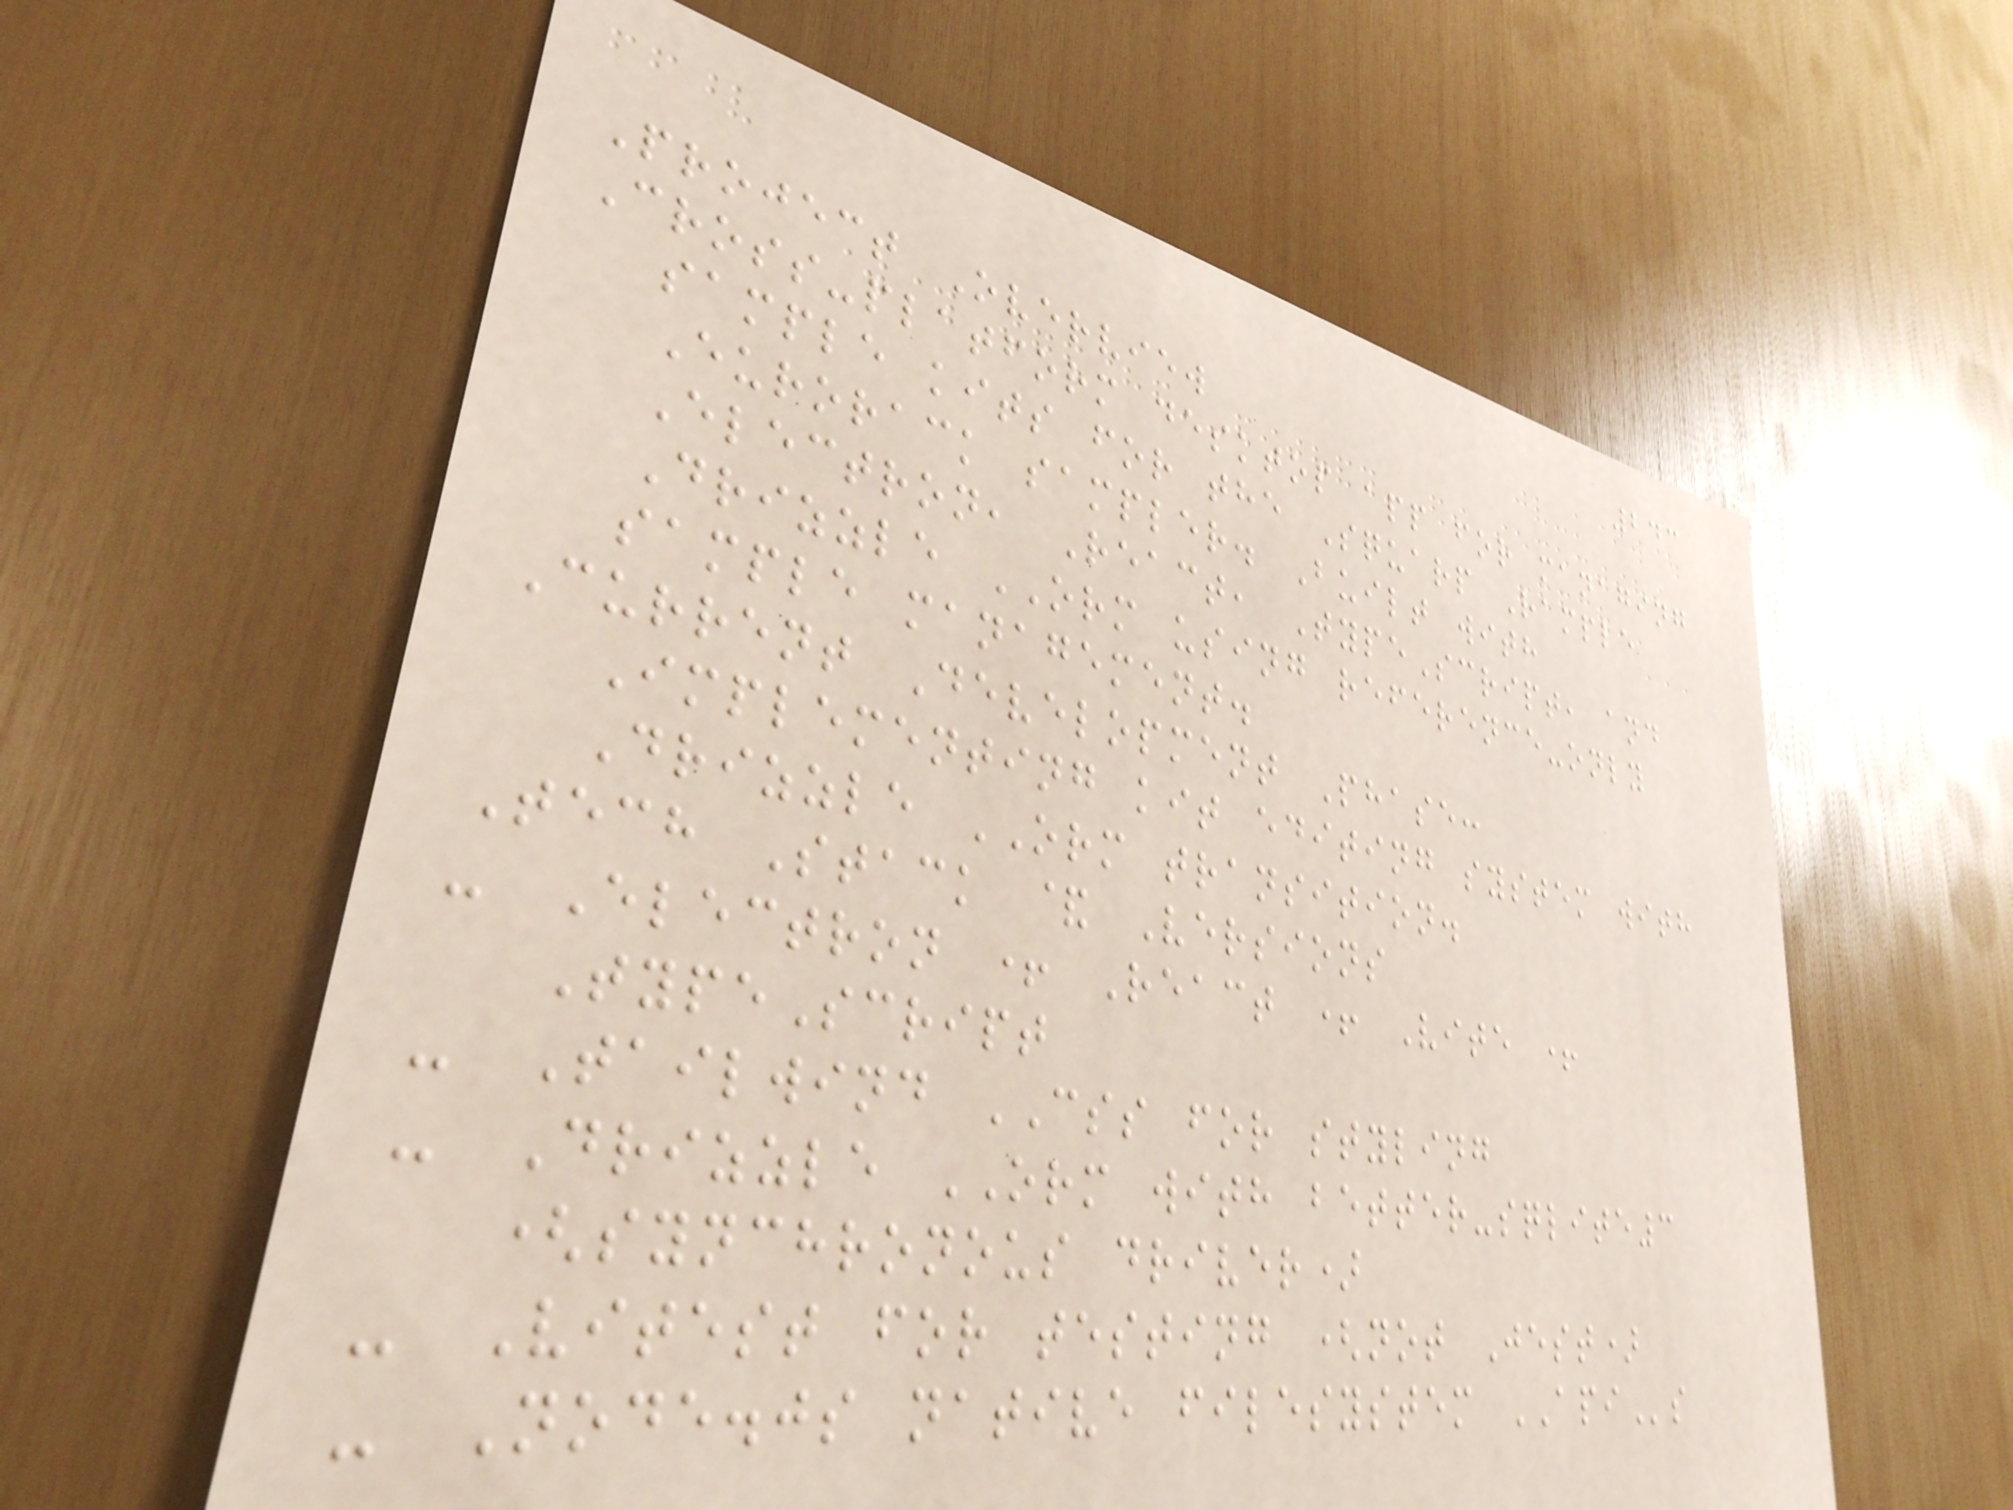243
Project Overview
Cross-platform desktop app for managing
sample kits for the Squarp Rample
Eurorack sampler. Built with
Electron, React, TypeScript, and
Drizzle ORM using reference-only
sample management.
Current Development Phase:
Implementing kit editing system with
Drizzle ORM transition.
Tech Stack & Versions
- Electron + React + Vite +
TypeScript
- Tailwind CSS for styling
- Drizzle ORM with better-sqlite3
(synchronous driver)
- Vitest for testing (not Jest)
- Node.js native filesystem APIs
